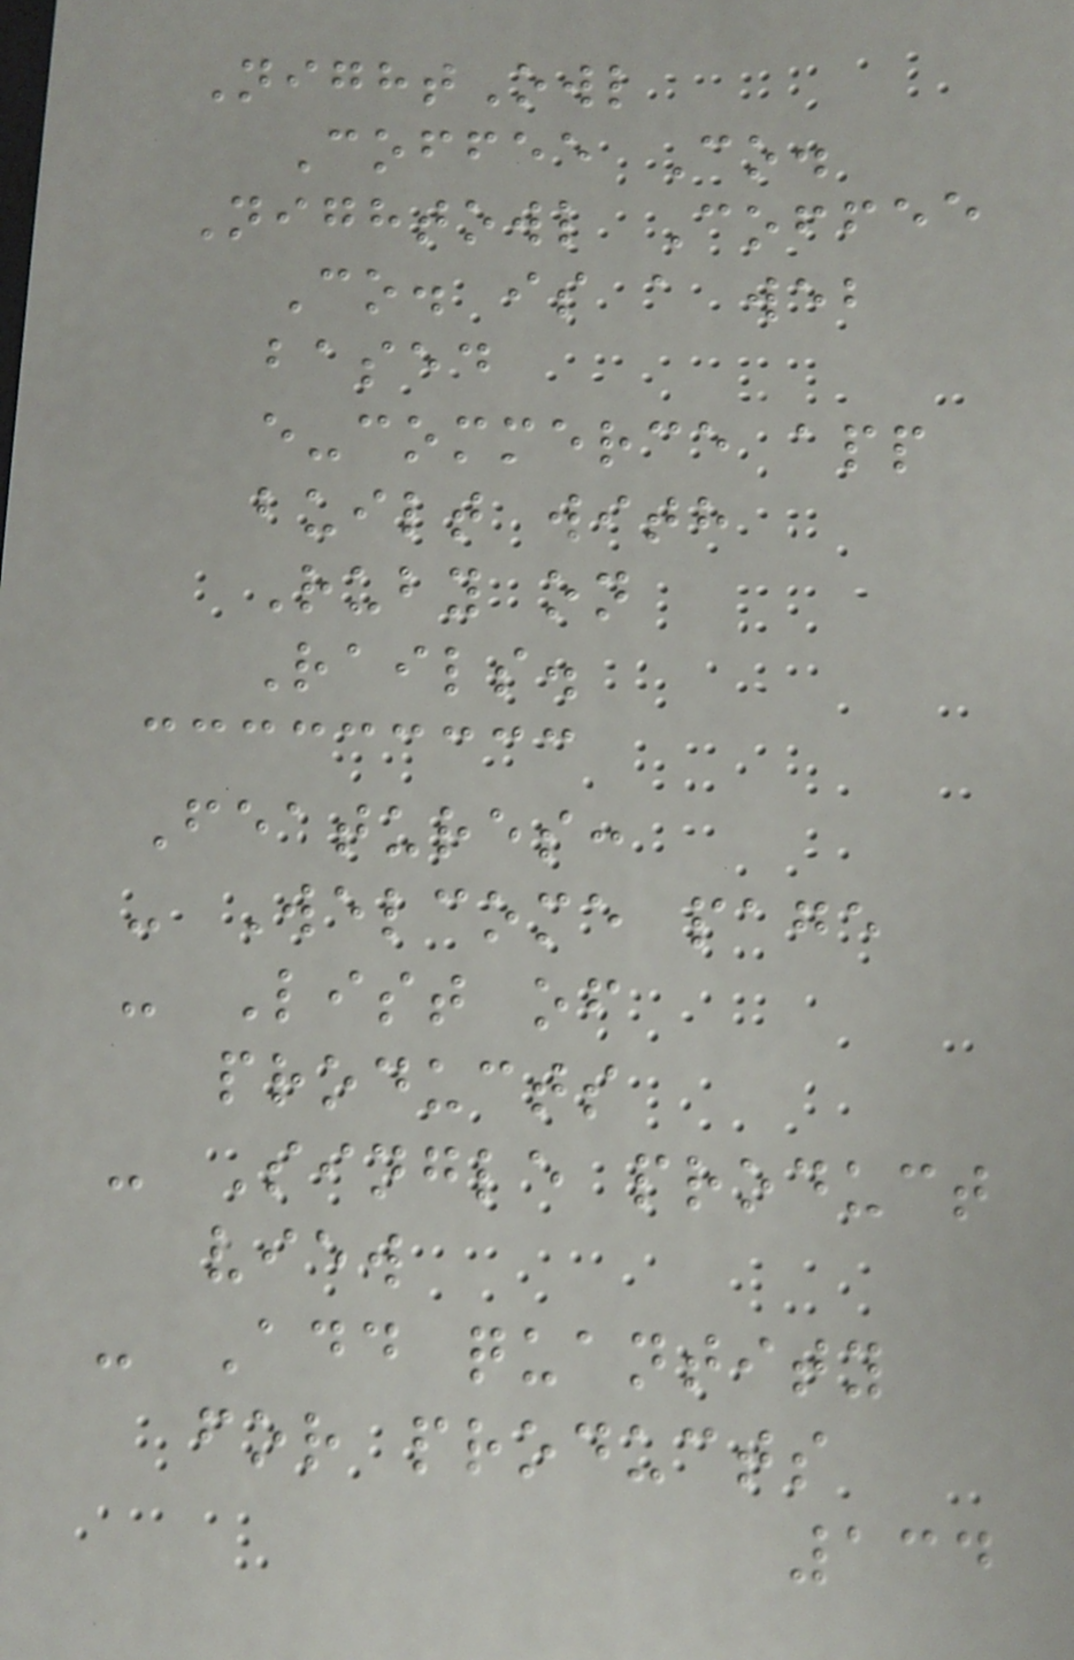NightOwl
Coffee Co.
Nightowl Coffee
Co. is a web
based
e-commerce app
built with
Ruby on
Rails.
Features:
- Welcome page
- List of
products
- Single product
view
- Add quantity
for products
134
